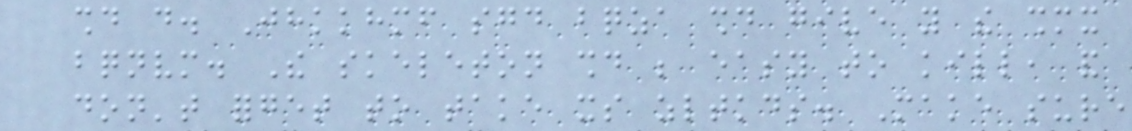should do. Jhkkhmf sgd bqza should give you the shmx
bqnvm. The skeleton should be easy to kill, and
don't forget to take its zltkds. Make sure
